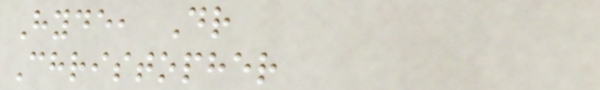Hyde, Dr
Christopher
